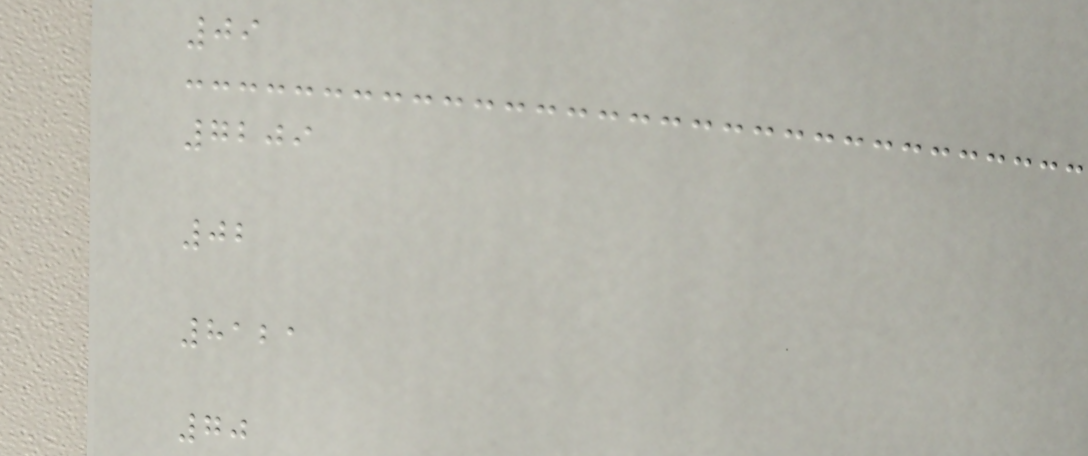09
7209
02
8121
70
